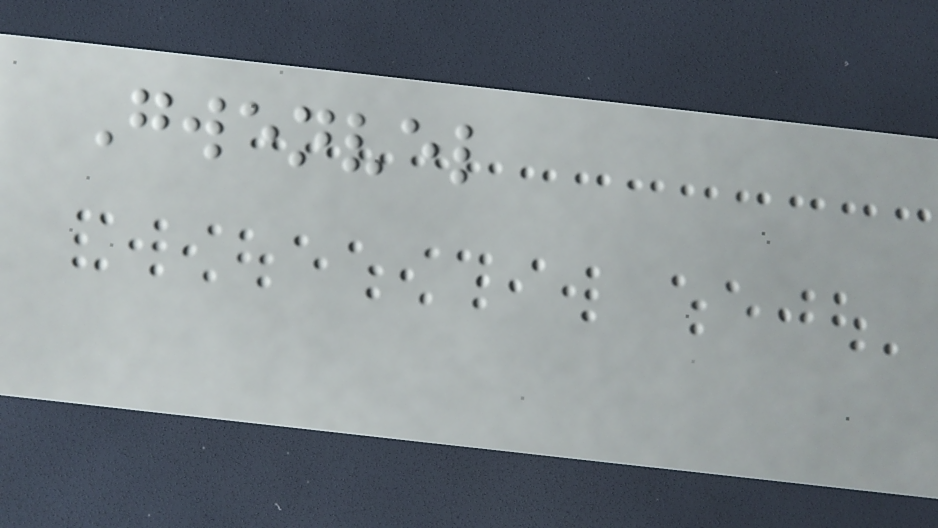Gwenvel
